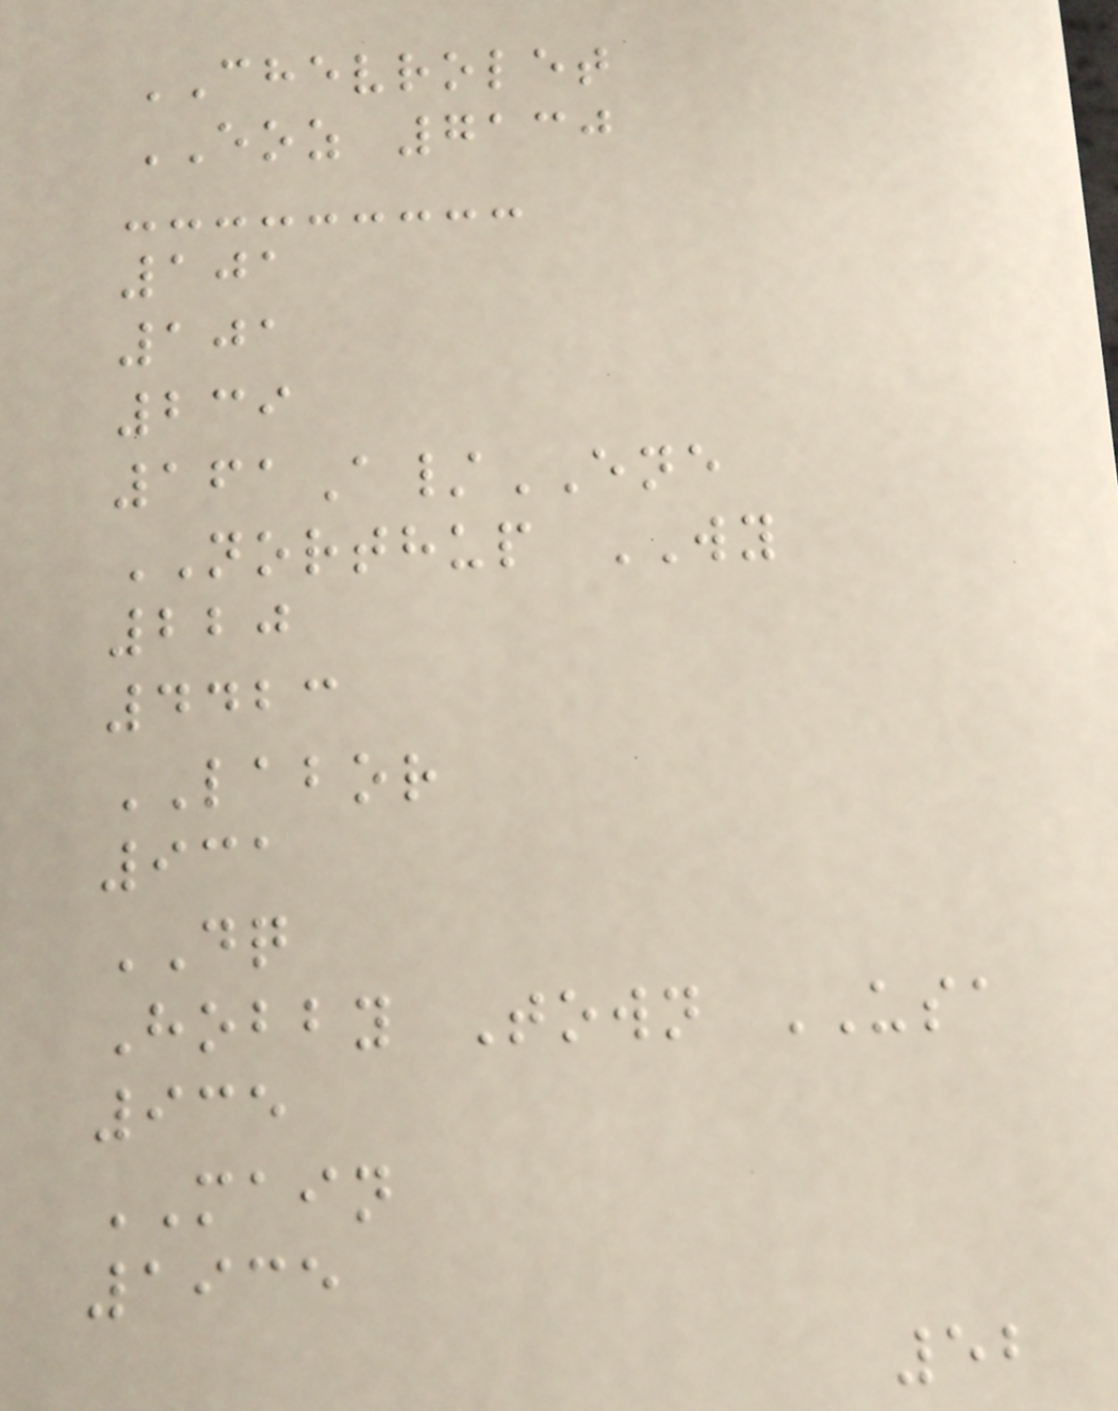CHEVROLET
EOZ 7130
101
101
239
161A/ENE
NORTHUP WY
220
4423
LABOR
931
DQ
Hobby Town USA
935
MAIN
1935
52
